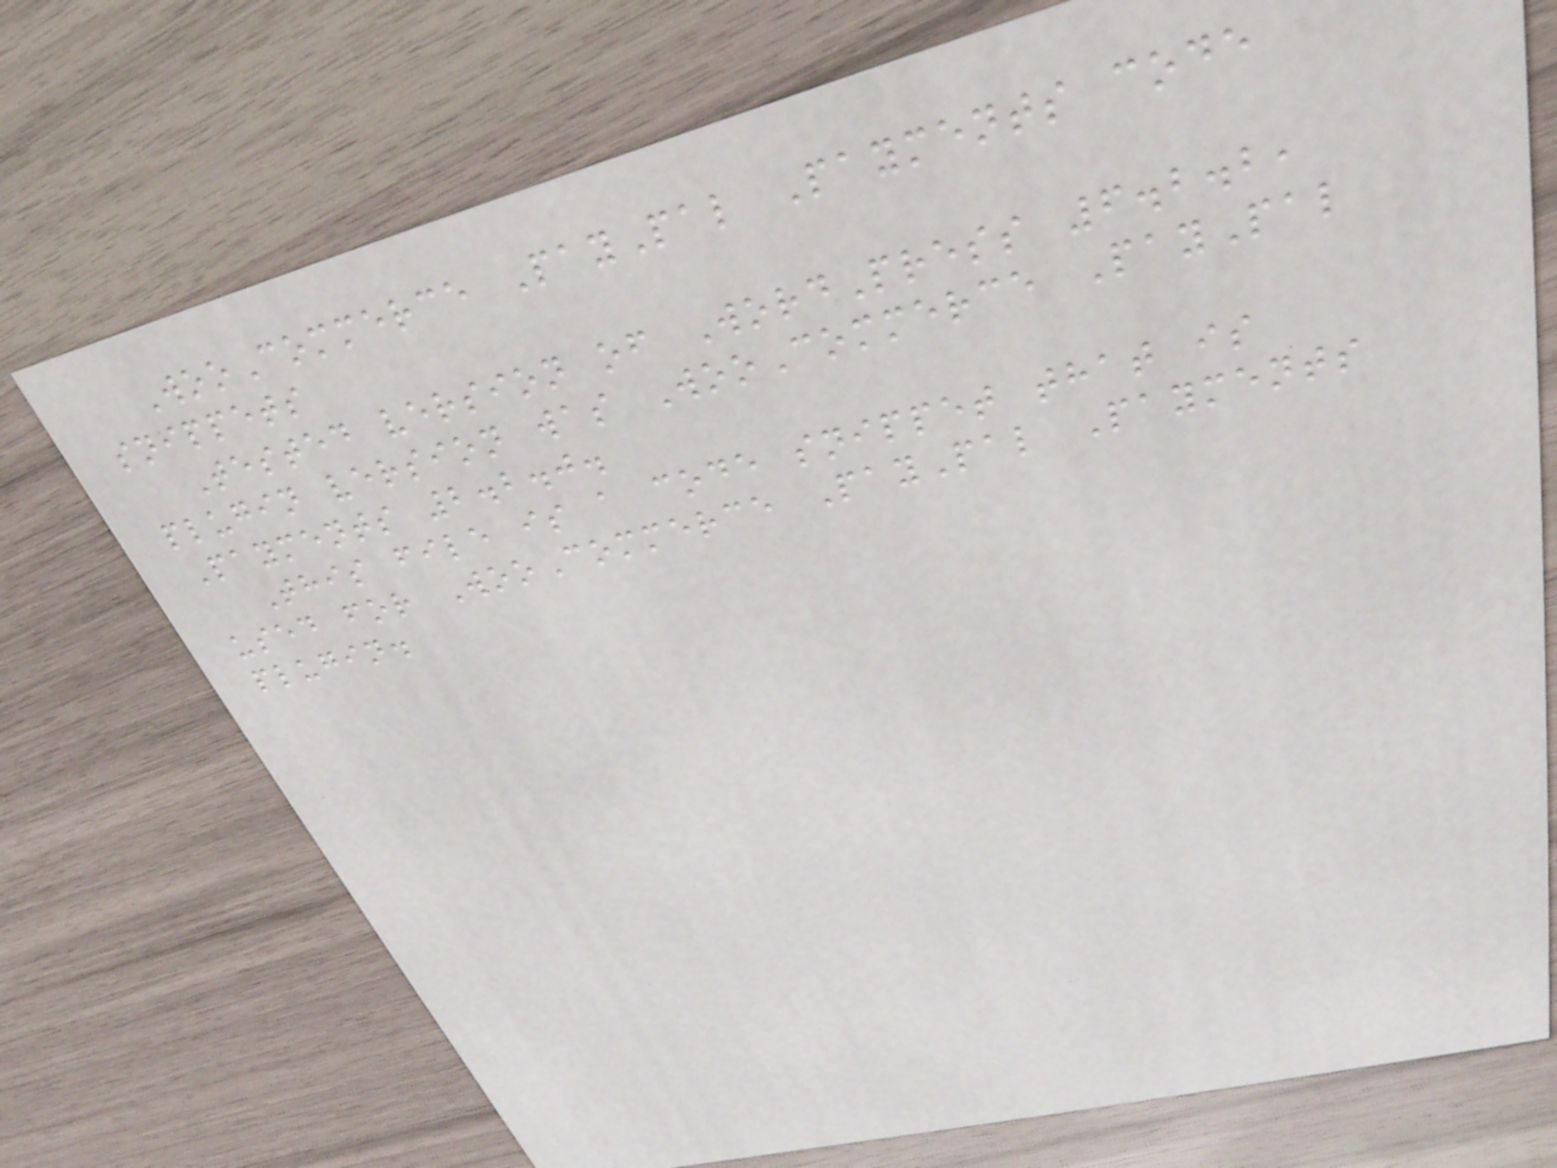WooCommerce PayPal Payments code
snippets
Tested version of WordPress 6.2.2,
plugin version was WooCommerce PayPal
Payments 2.2.0.
This file is a code snippet that is
used for WooCommerce PayPal Payments
plugin.
